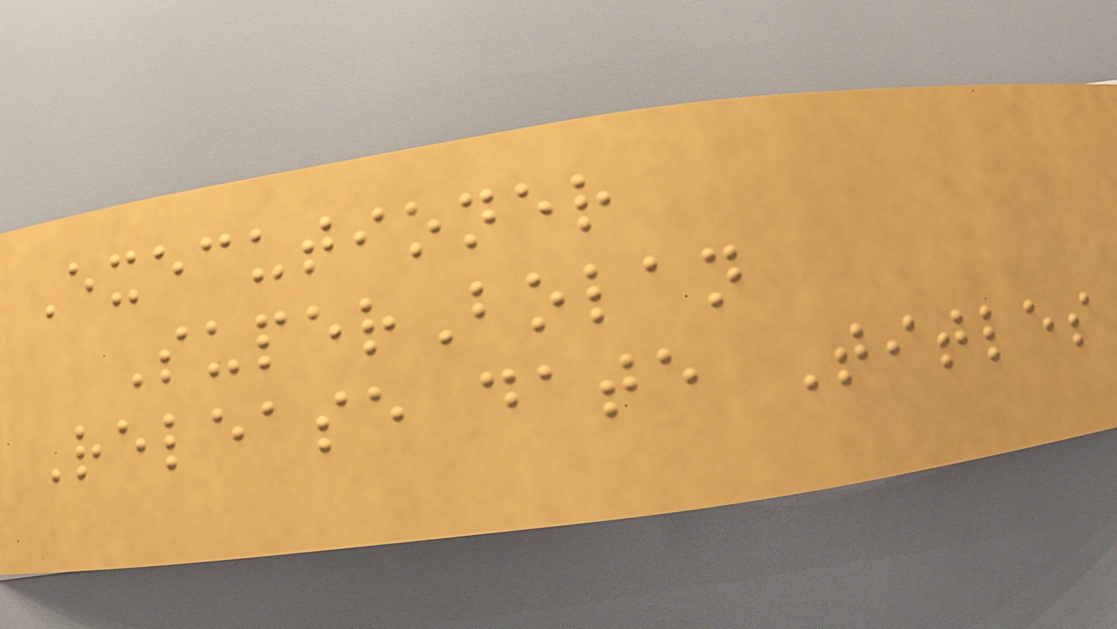Executioner
SuperBolan
Release date Titles
